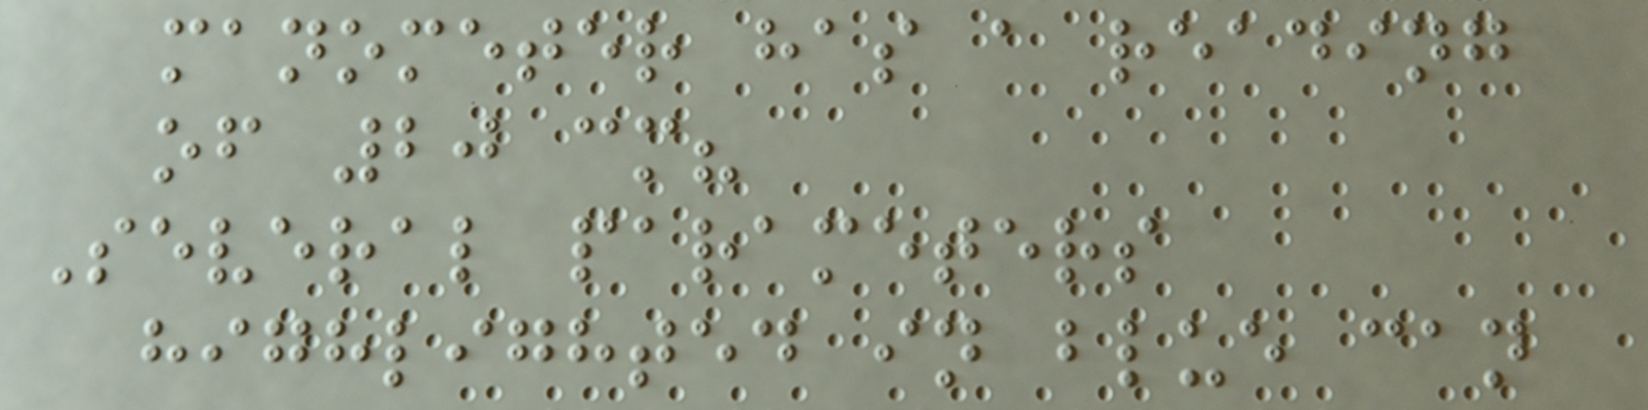manometer has a reading
of 20 cm?
Several parameters
highlighted in blue can
